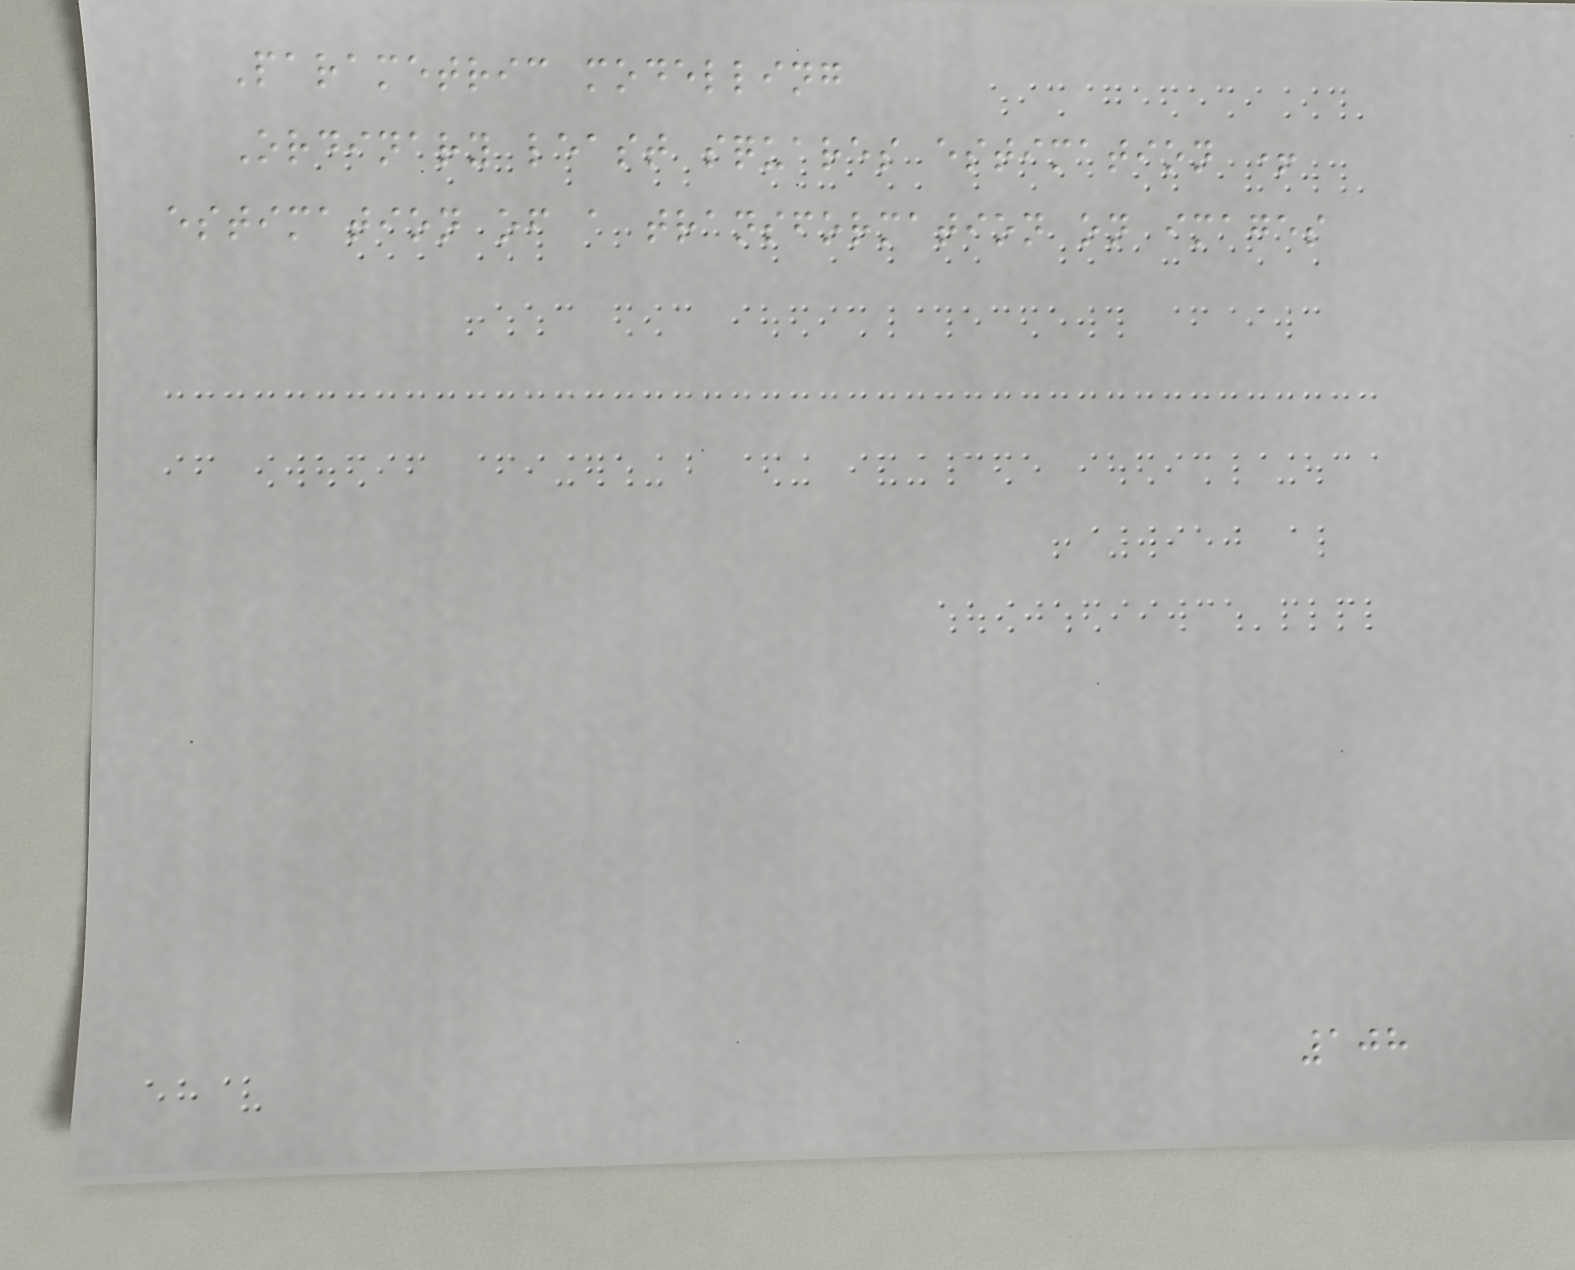Parametric modelling
Ordinary least squares estimation +
estimation of a transformation on images
108
